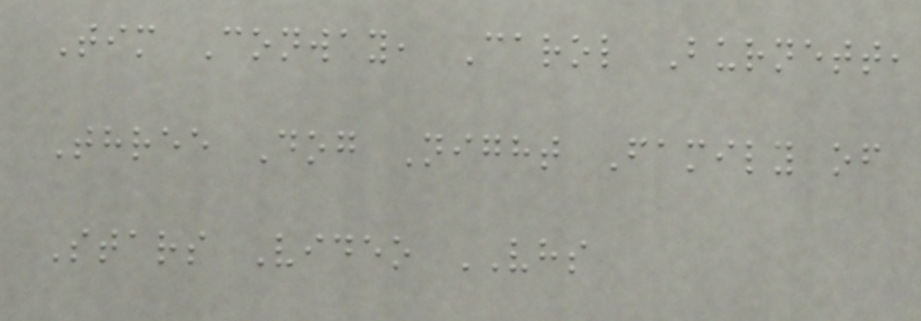Tim Conway, Carol Burnett,
Three Dog Night Family of
Stars Video VHS
